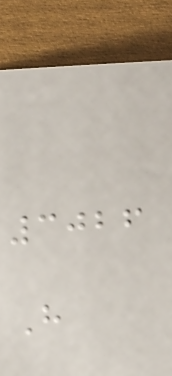3026
H
